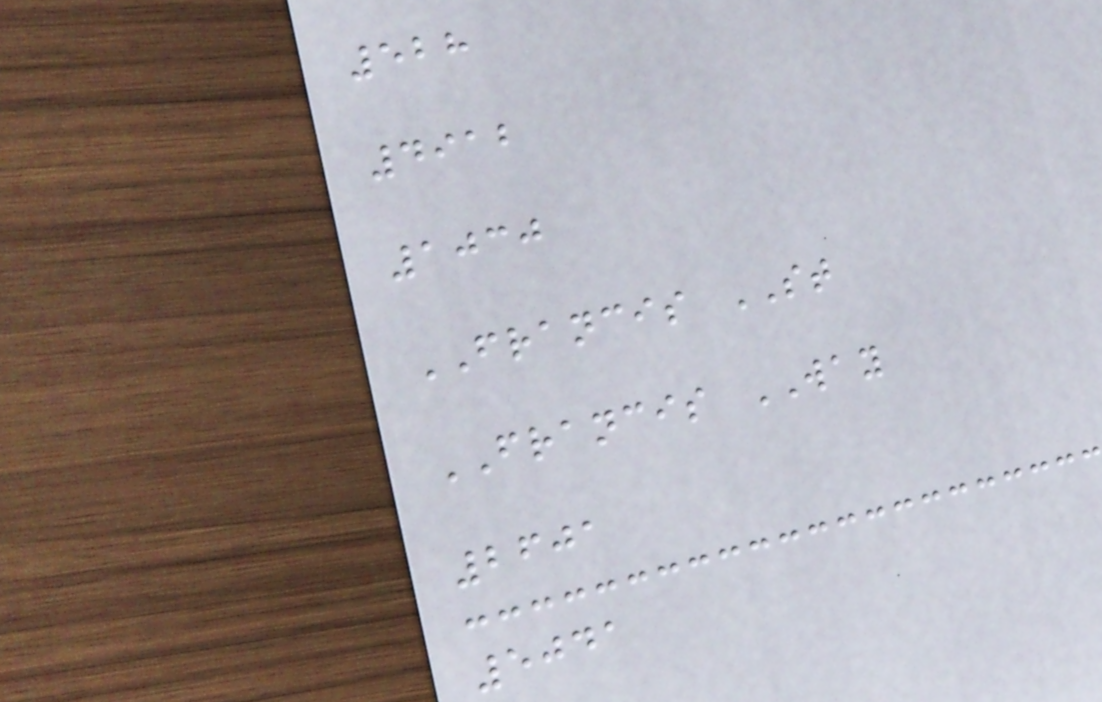528
4912
1030
FRANCIS ST
FRANCIS WAY
2601
5041
